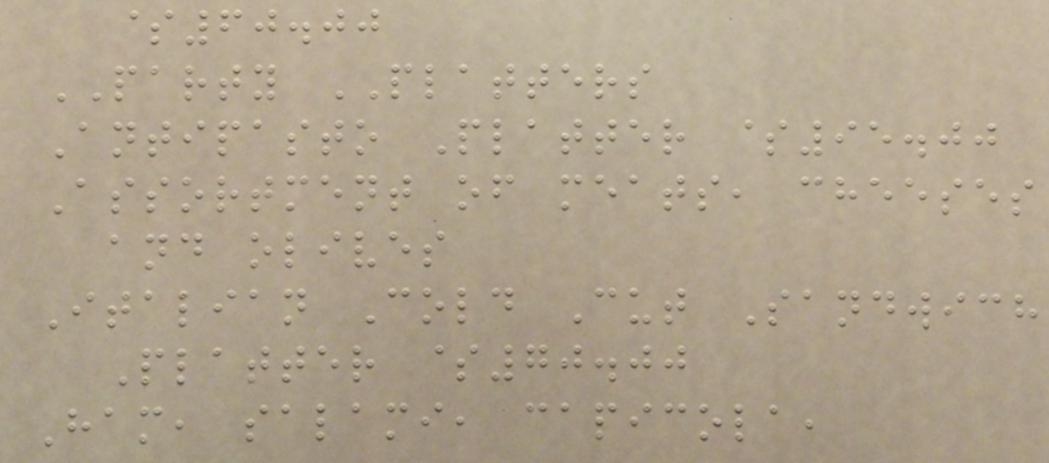$60.00
PARTY PLATTERS
Antipasto Platter $95.00
Assortment of meats, cheeses
and olives
Italian Cold Cut Sandwich
Platter $70.00
Ham, salami, capicola,
